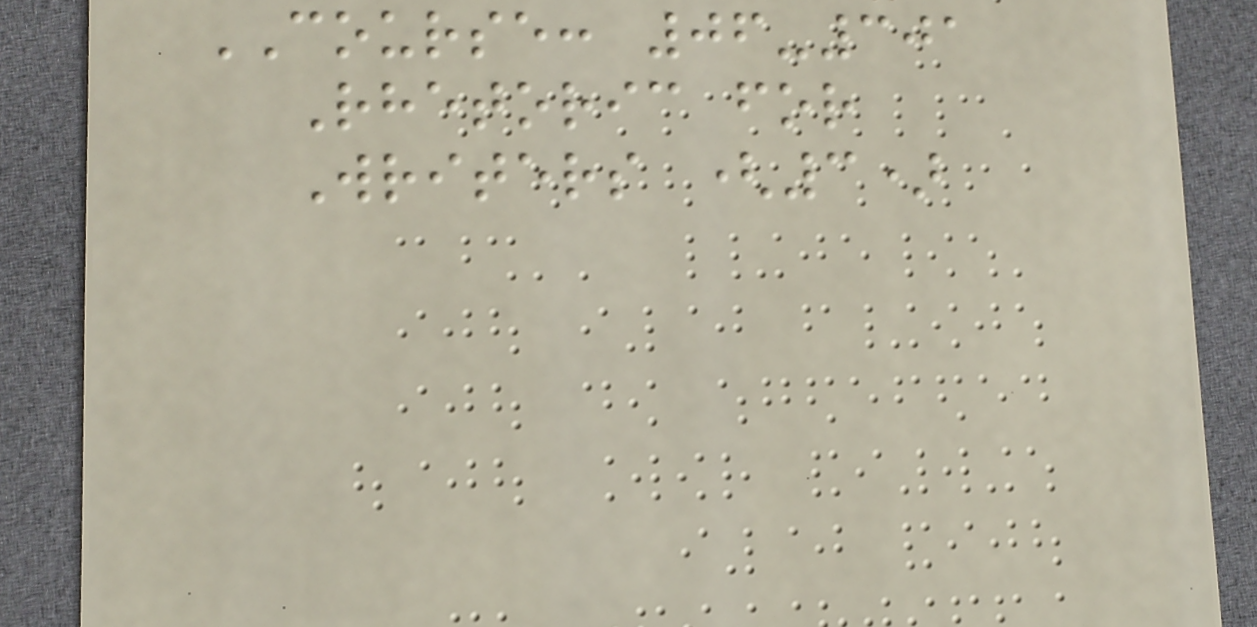COURSE: 06-301
Rhetoric for
Writers (3)
